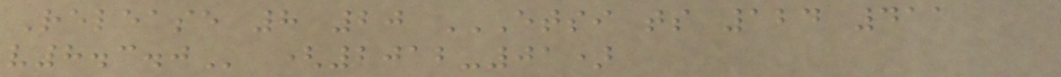Release 8 20 ETSI TS 124 411
V8.3.0 (2012-01)
